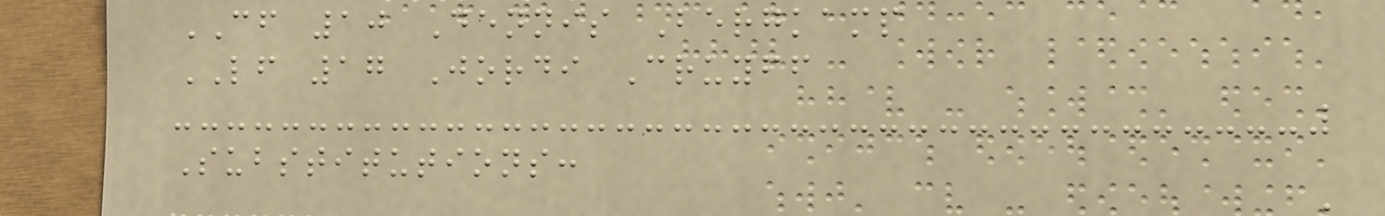CF 10 Dennis Bergkamp
LF 17 Jordi Cruyff
Substitutions:
